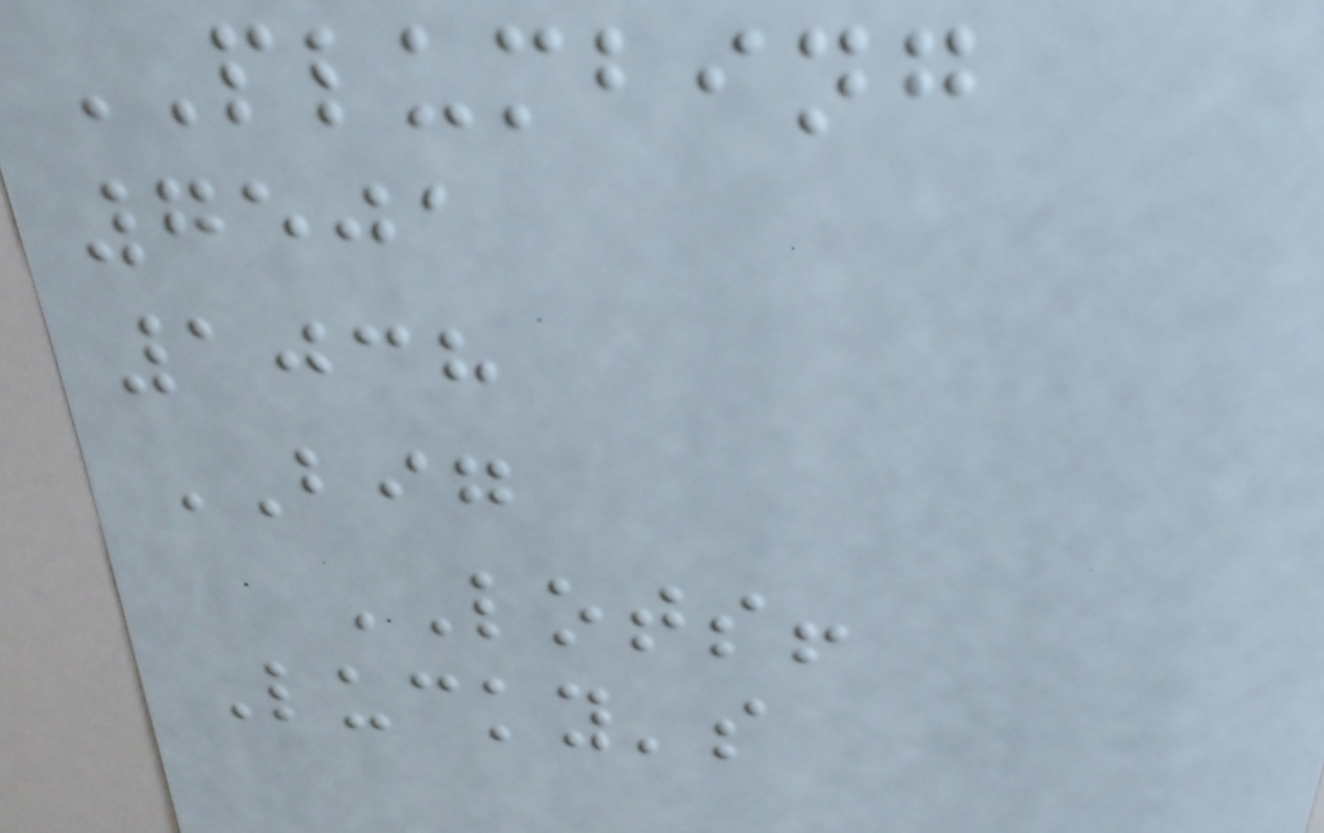PLUMBING
7501
1038
BIG
LOTS!
Lucky's
